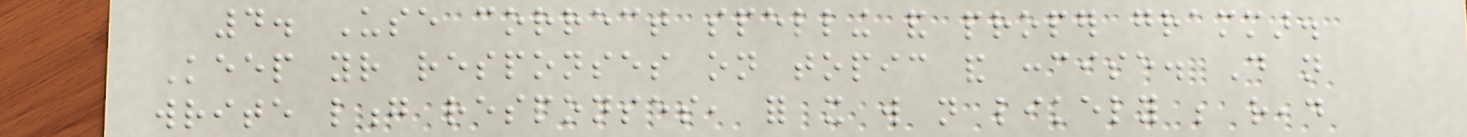4. Use correct spelling and proper grammar.
Keep your responses on topic and concise. Do not
write long responses, for it will not likely be read
